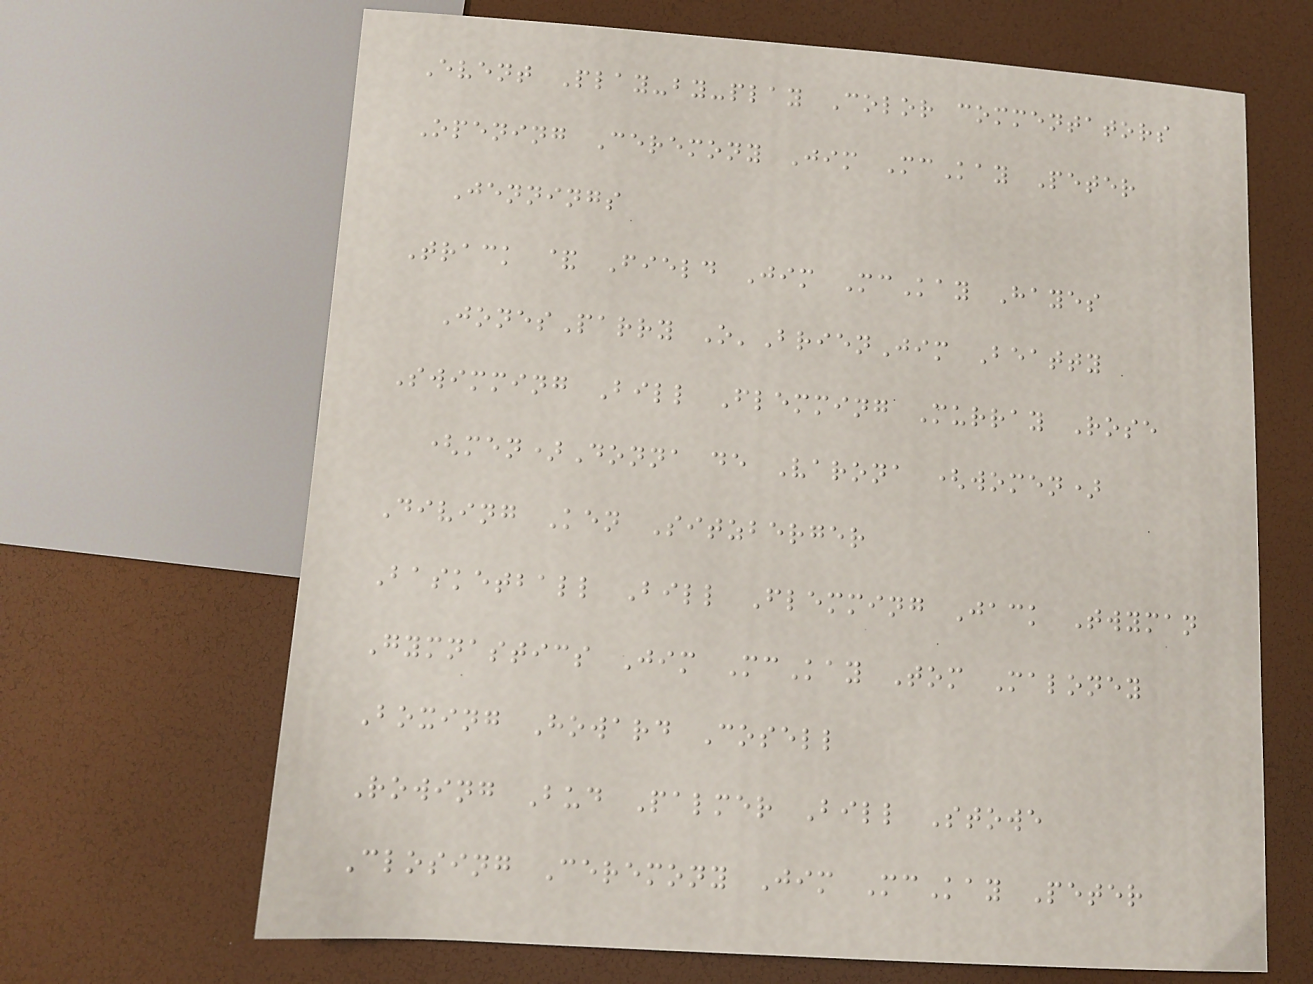Event Play-by-play Color commentators
Opening Ceremony Jim McKay Peter
Jennings
Track & Field Jim McKay Hayes
JonesParry O'BrienJim Beatty
Swimming Bill Flemming Murray Rose
(men)Donna de Varona (women)
Diving Ken Sitzberger
Basketball Bill Flemming Jack Twyman
Gymnastics Jim McKay Tom Maloney
Boxing Howard Cosell
Rowing Bud Palmer Bill Stowe
Closing Ceremony Jim McKay Peter
